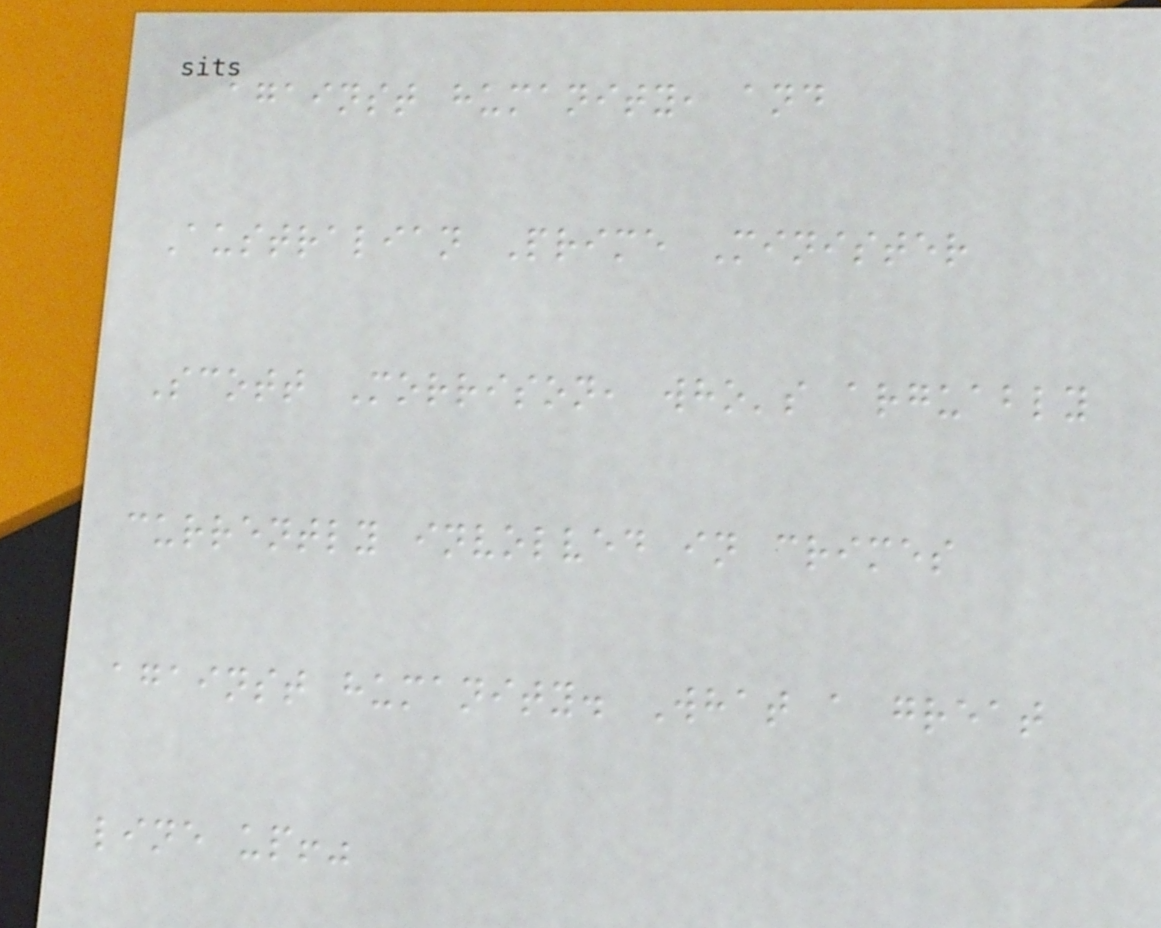against humanity, and
Australian Prime Minister
Scott Morrison, who's arguably
currently involved in crimes
against humanity. What a great
line up!"
